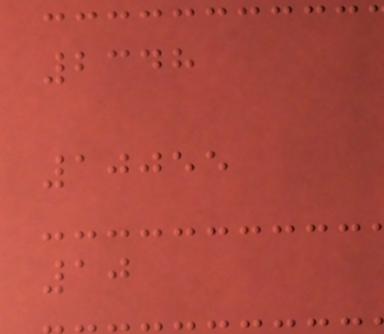2348
10055
10
